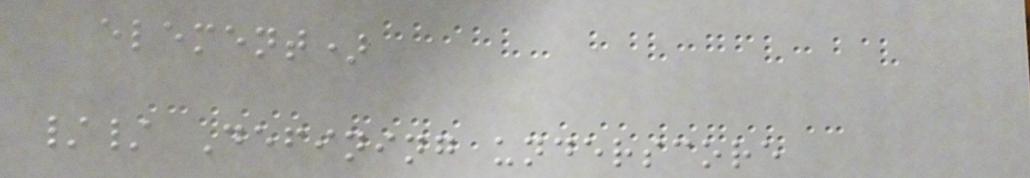element)
// Defining underscore
